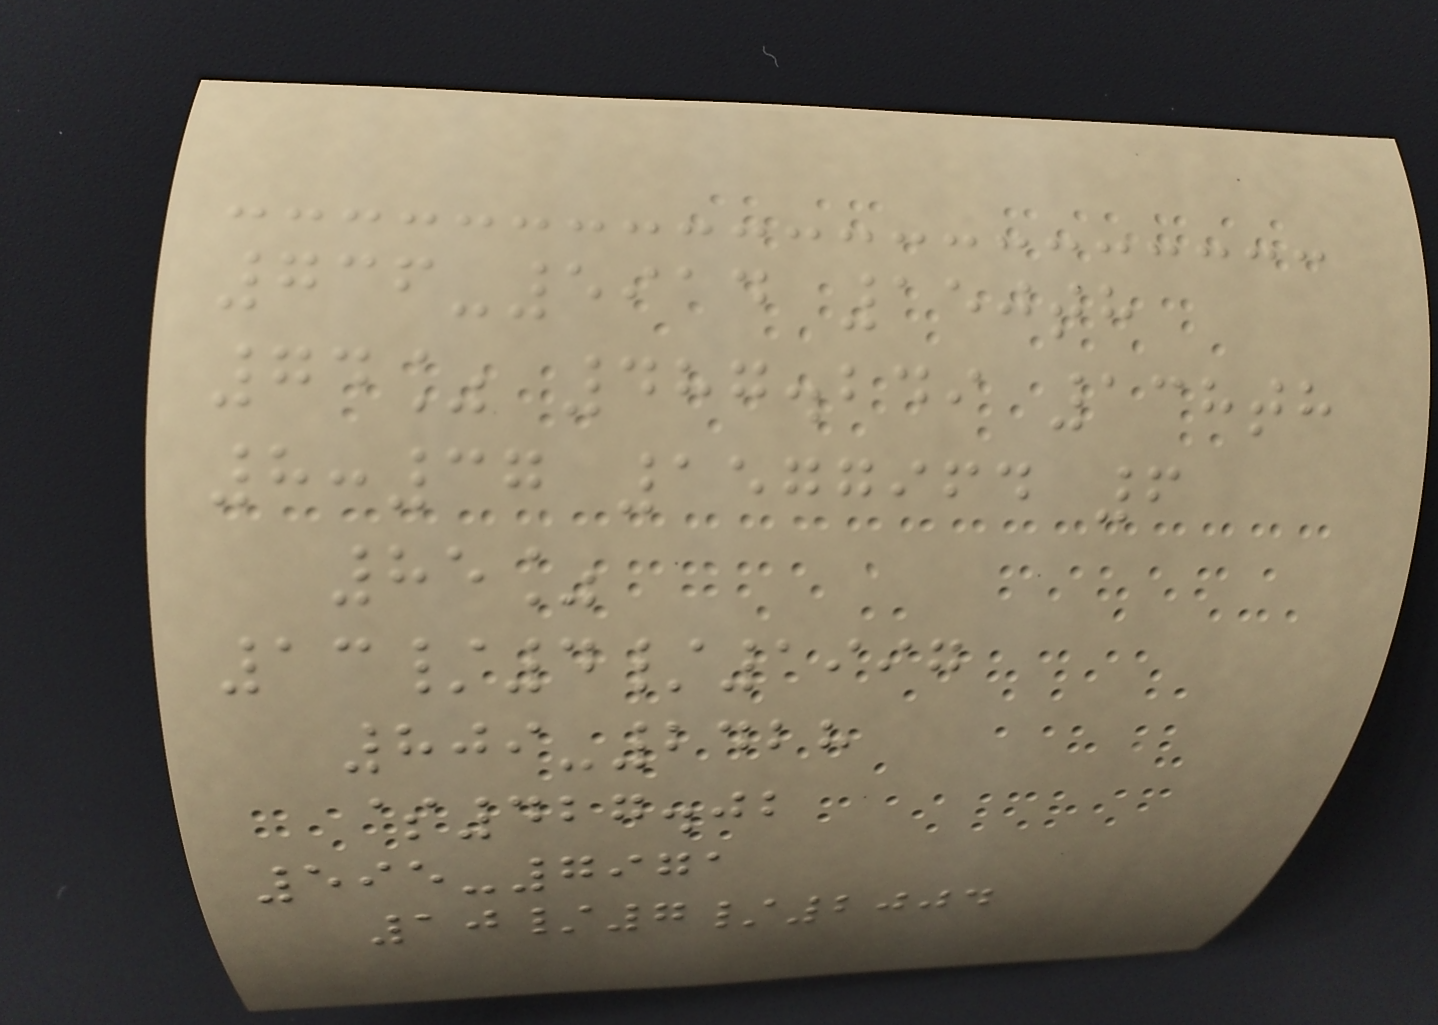736-5914 150th
74% 487.249 138th
8:37 1577964 6
85%
13/4/1997
809-2428
$427.02
595-7971
10/7/2004
